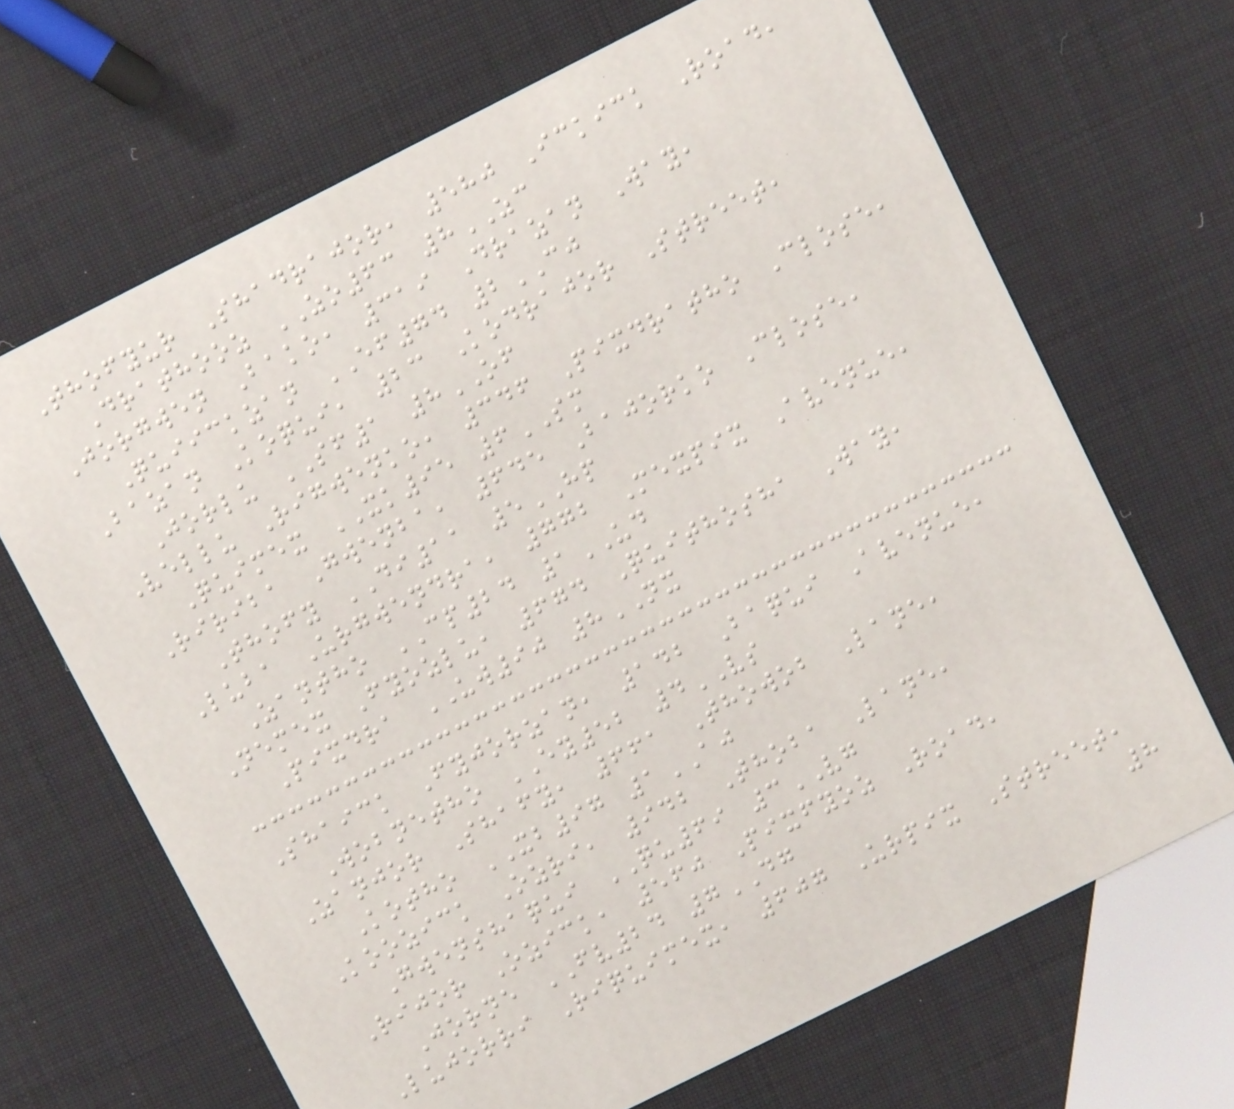Thofyur Shadrajor, 580 Ickick Road,
Drathooz ZO63 8ZC
Jorgwen Bako, 319 Drazan Way,
Quiickzan EF74 2CJ
Bazan Koqui, 23 Kodrajor Street,
Jorlu SF1 8OF
Vellu Rigwenko, 346 Pixdratho Close,
Quimex XK95 6SM
Ririba Gwenba, 645 Bajorko Close,
Thofy DI11 5HP
Luba Urgwendra, 772 Mexpix Avenue,
Zantho CP24 1UD
Nemex Fyozlu, 674 Quithosha Way,
Pixdra UW90 8NX
Shaick Fyjorzan, 142 Baqui Avenue,
Wobnetho EY52 4VS
Zanjor Shafy, 661 Thowob Lane,
Kotho XB97 1AJ
Koozick Ozri, 942 Thoba Lane,
Gwenshaqui QU69 3VG
Rijor Ozick, 560 Pixfyoz Road,
Jorne FV24 7DG
Lujorri Riquimex, 607 Urpix Street,
8
